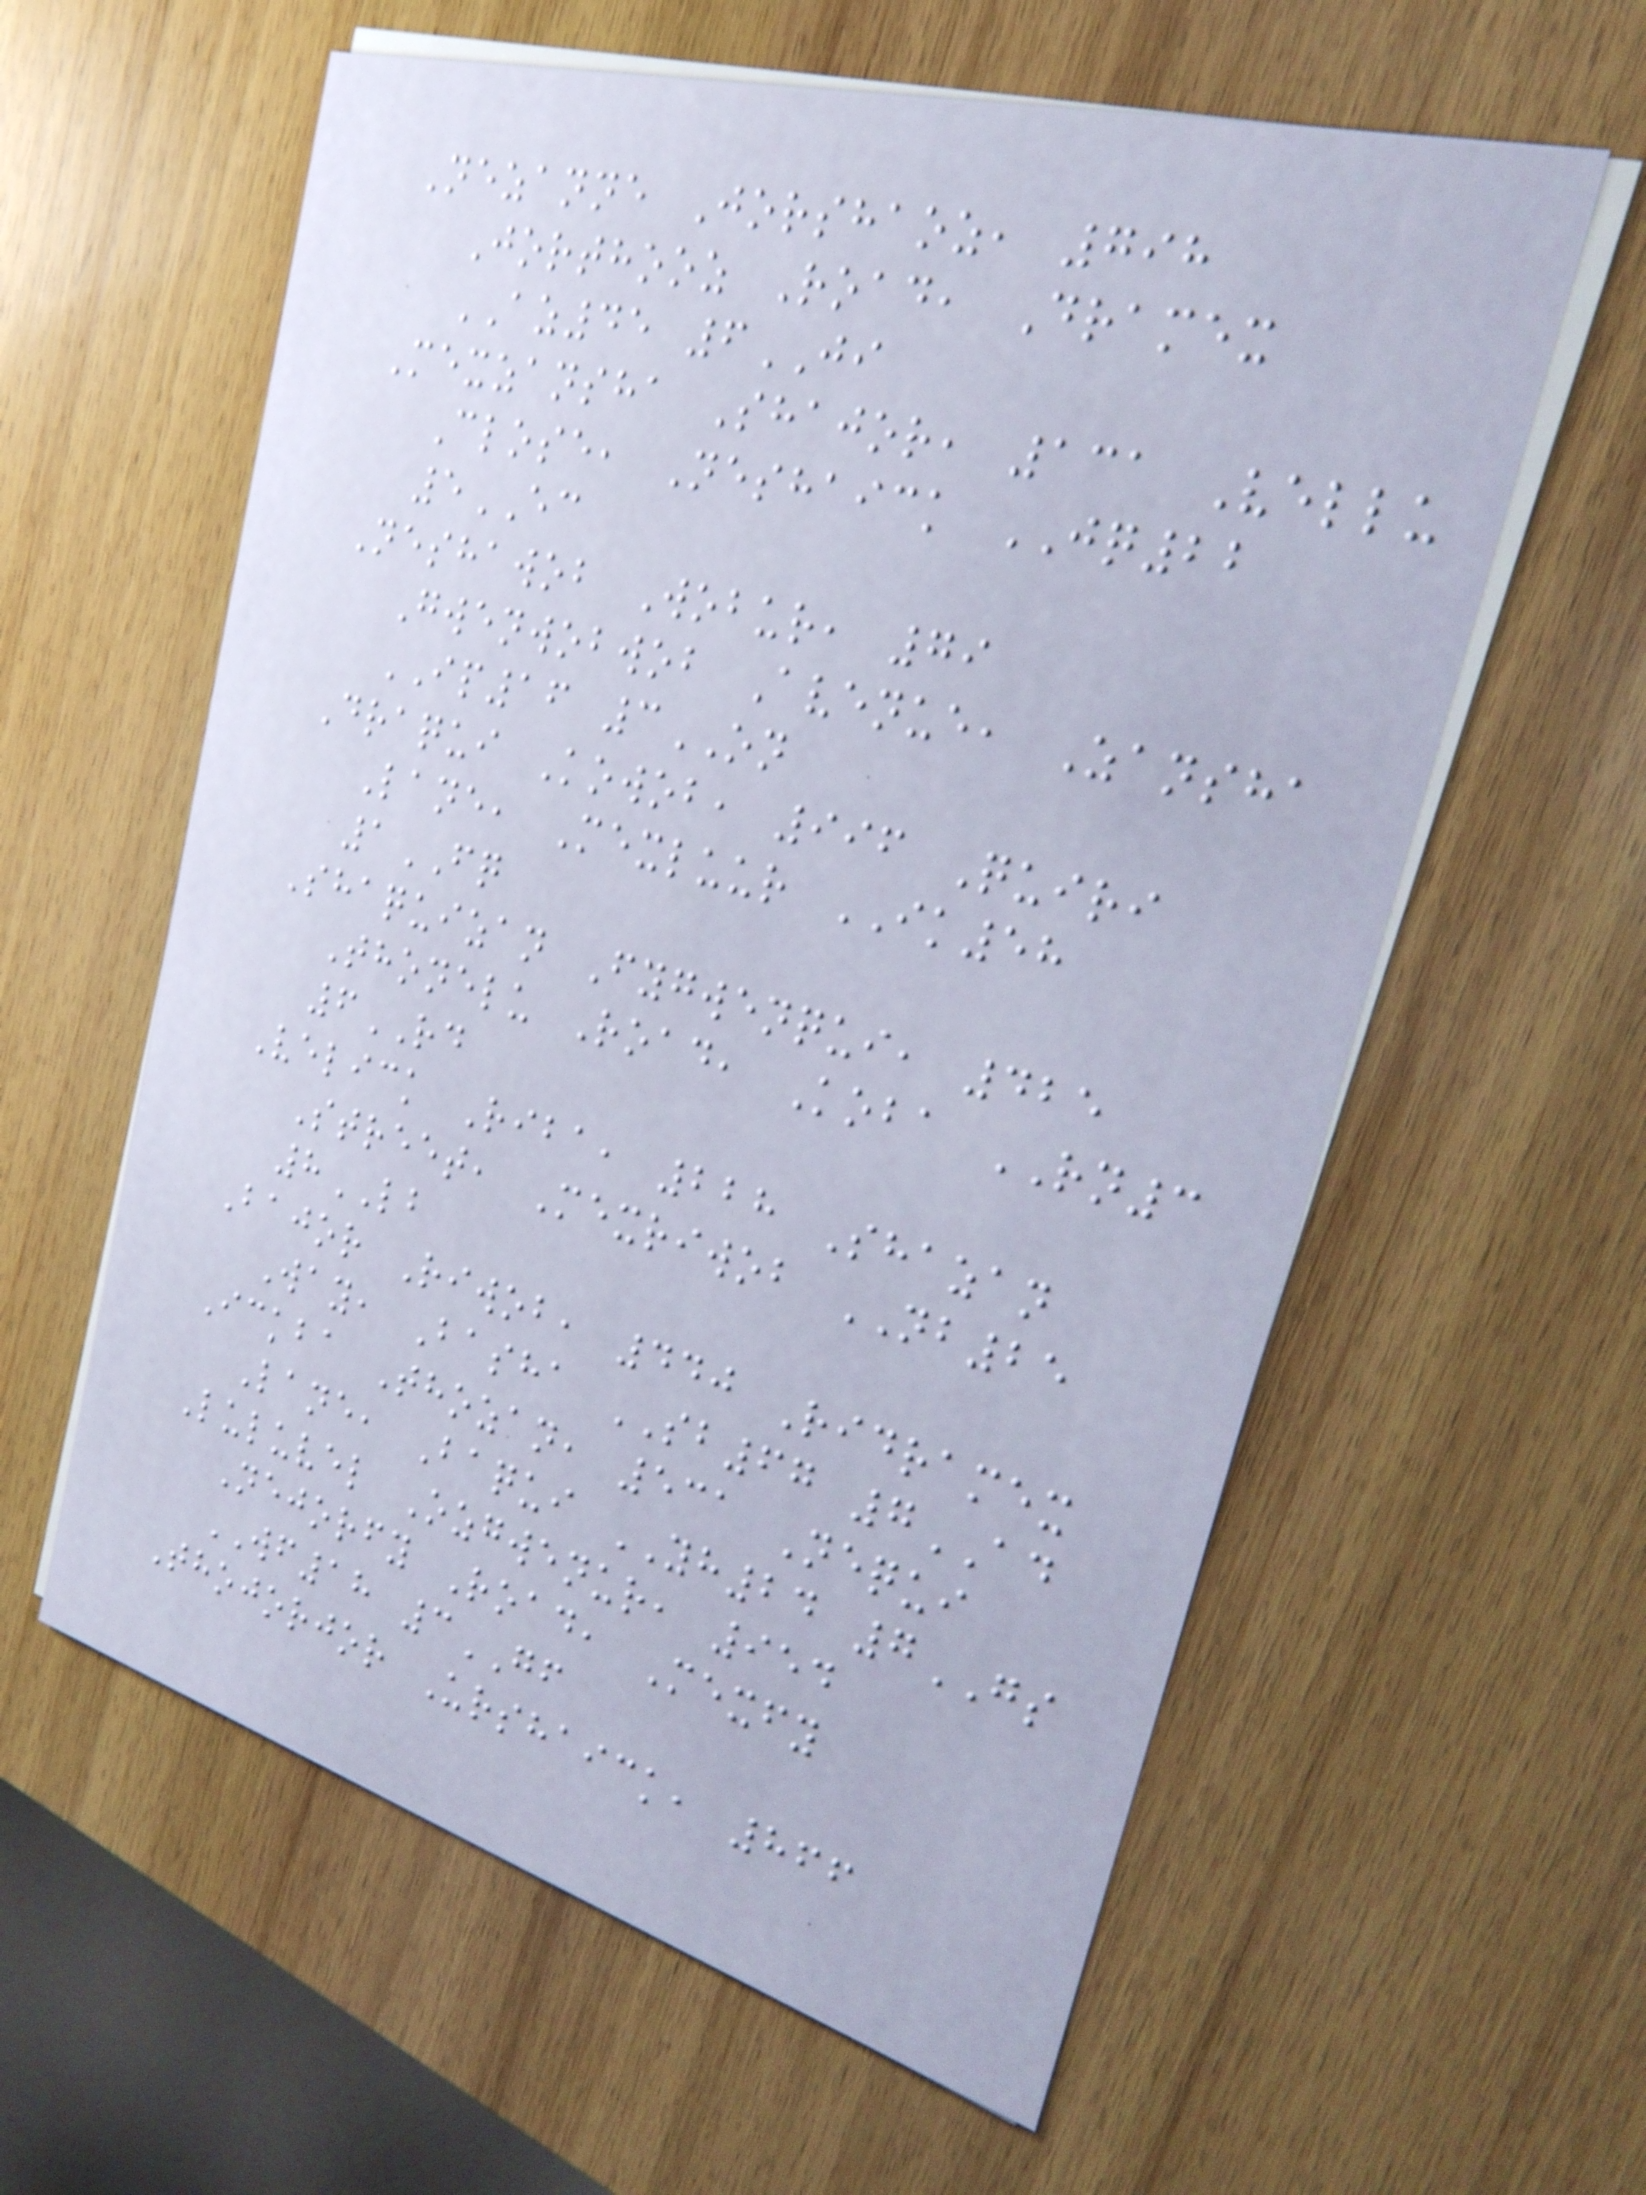Nezanne Jorshaoz, 798
Jorthooz Road, Dramex
AZ45 6JI
Mexzansha Shajor, 131 Vellu
Close, Neshaick JQ22
5EC
Neshawob Wobur, 79
Gwenwobwob Avenue, Zansha
IP16 3ON
Draqui Kowob, 996 Quiri
Lane, Mexluur IK58
1FQ
Shaquizan Fygwenqui, 425
Thonelu Road, Koba RN3
6RD
Velick Riba, 228 Shazan
Street, Mexriwob NB25
8LB
Bajor Riwob, 440 Ridramex
Way, Basha SB67 7AD
Ickba Thozan, 531 Nequi
Lane, Baqui YH24 7GS
Luluvel Ozgwenur, 954
Nejorfy Road, Mexfy
WF18 3GF
Thojorjor Urshaick, 866
